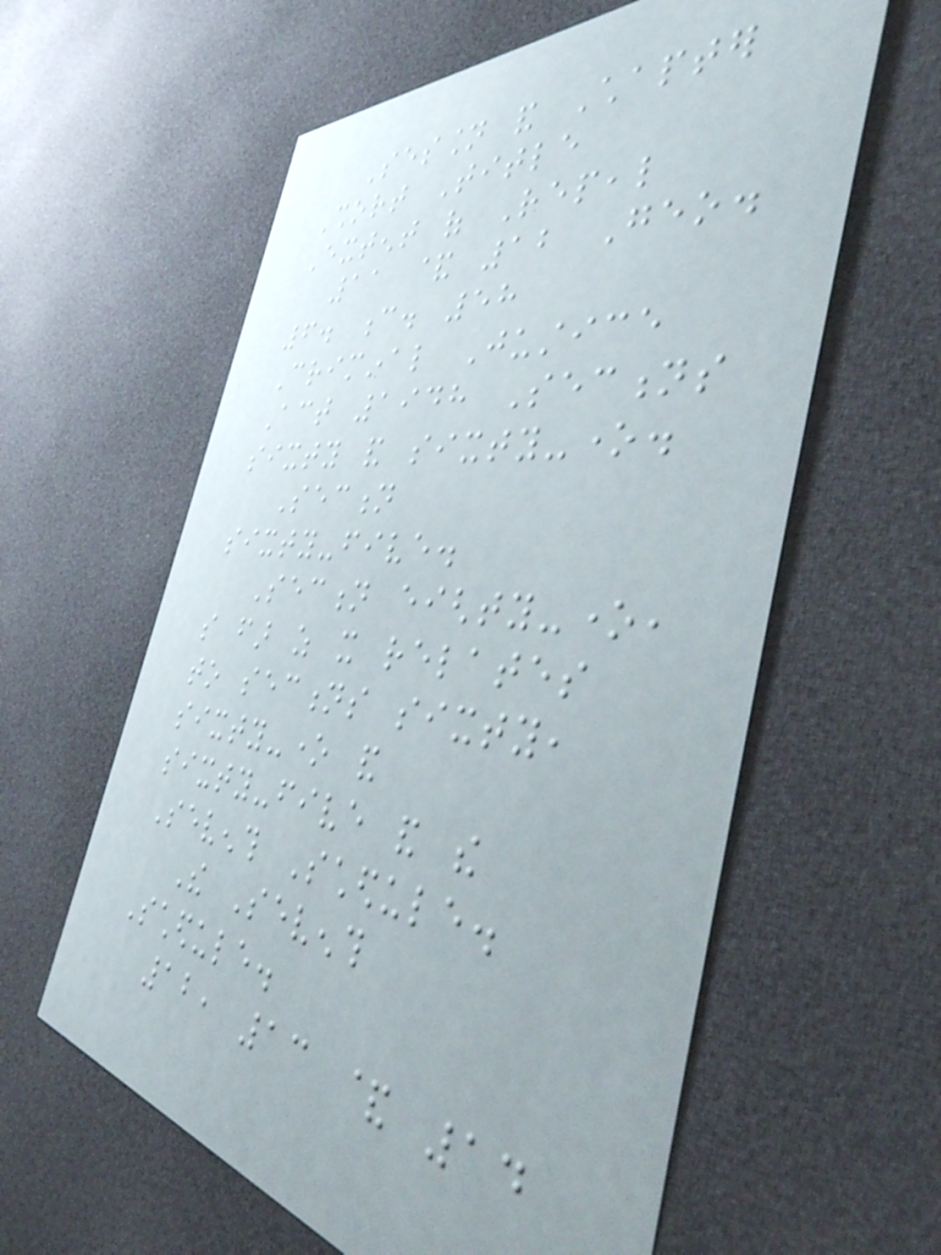Session and Chapter
Short Title
Extent of Repeal
11 & 12 Geo.
6. c. 58
Criminal Justice
Act 1948 Sections
sixty and sixty-one.
Section
sixty-five.
Section eighty-one,
so far as it relates
to sections sixty,
sixty-one and
sixty-five and the
Seventh Schedule.
The Seventh
Schedule.
12, 13 & 14
